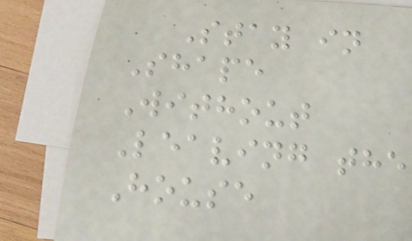Stay in
Shape
Without
Leaving the
House
